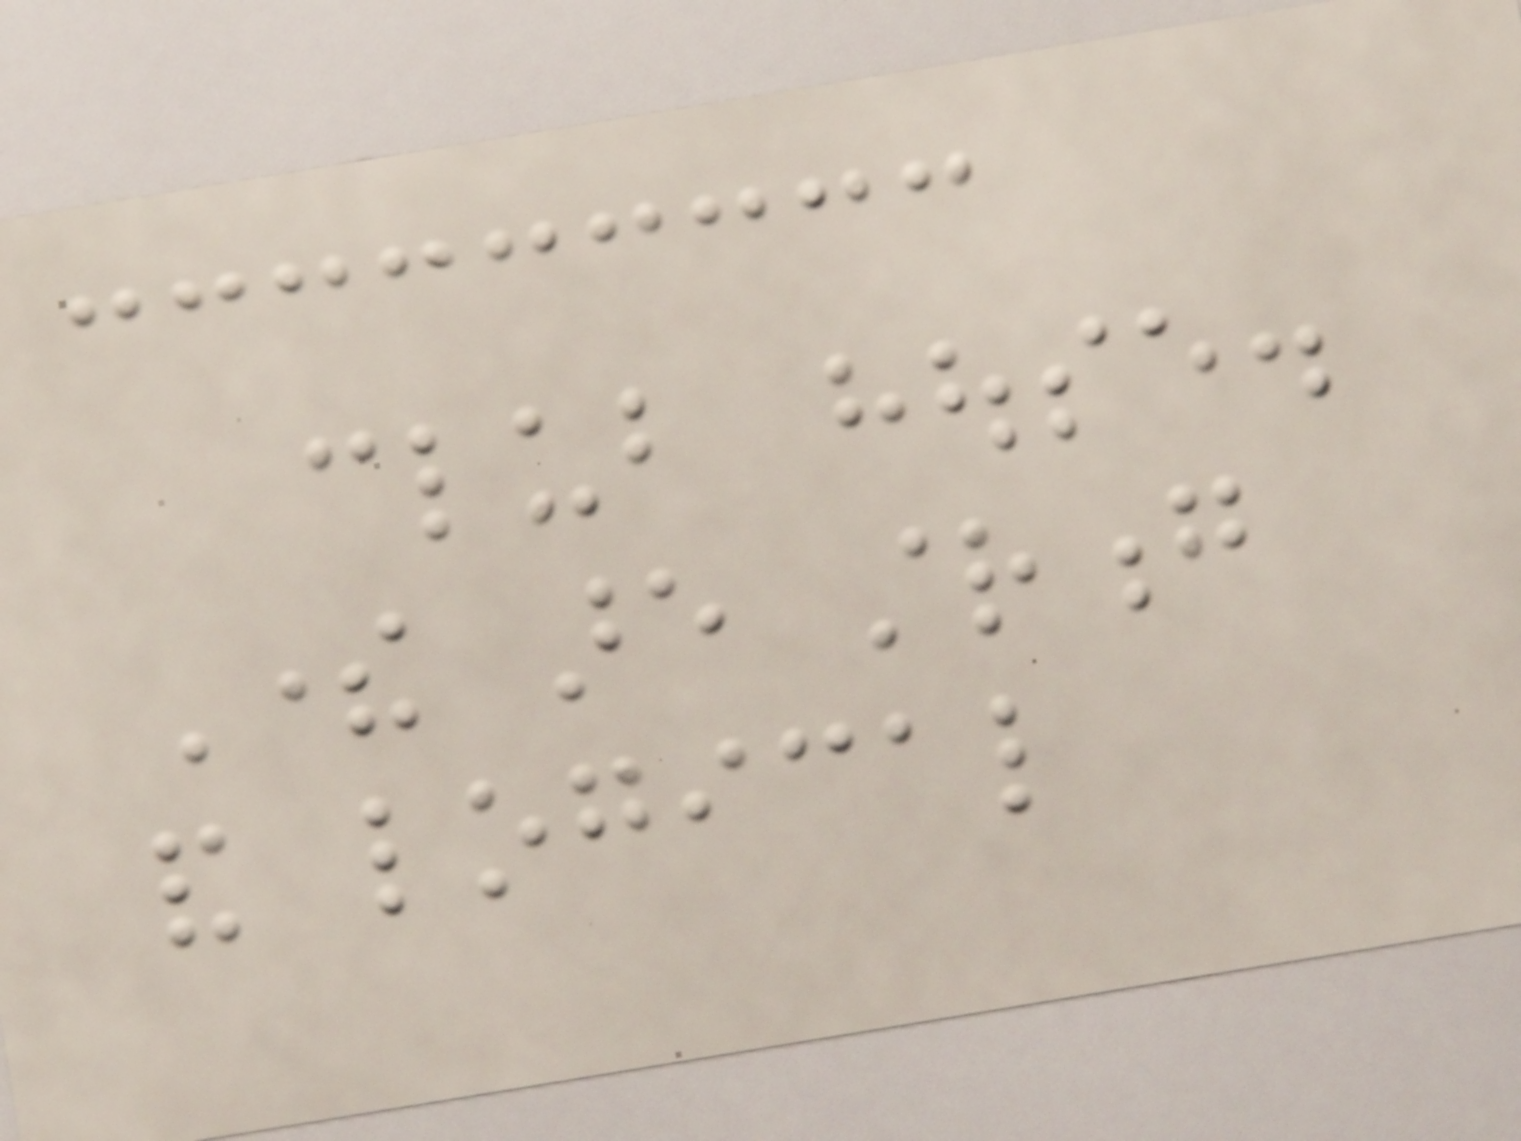club house.
There are strong
and logical
